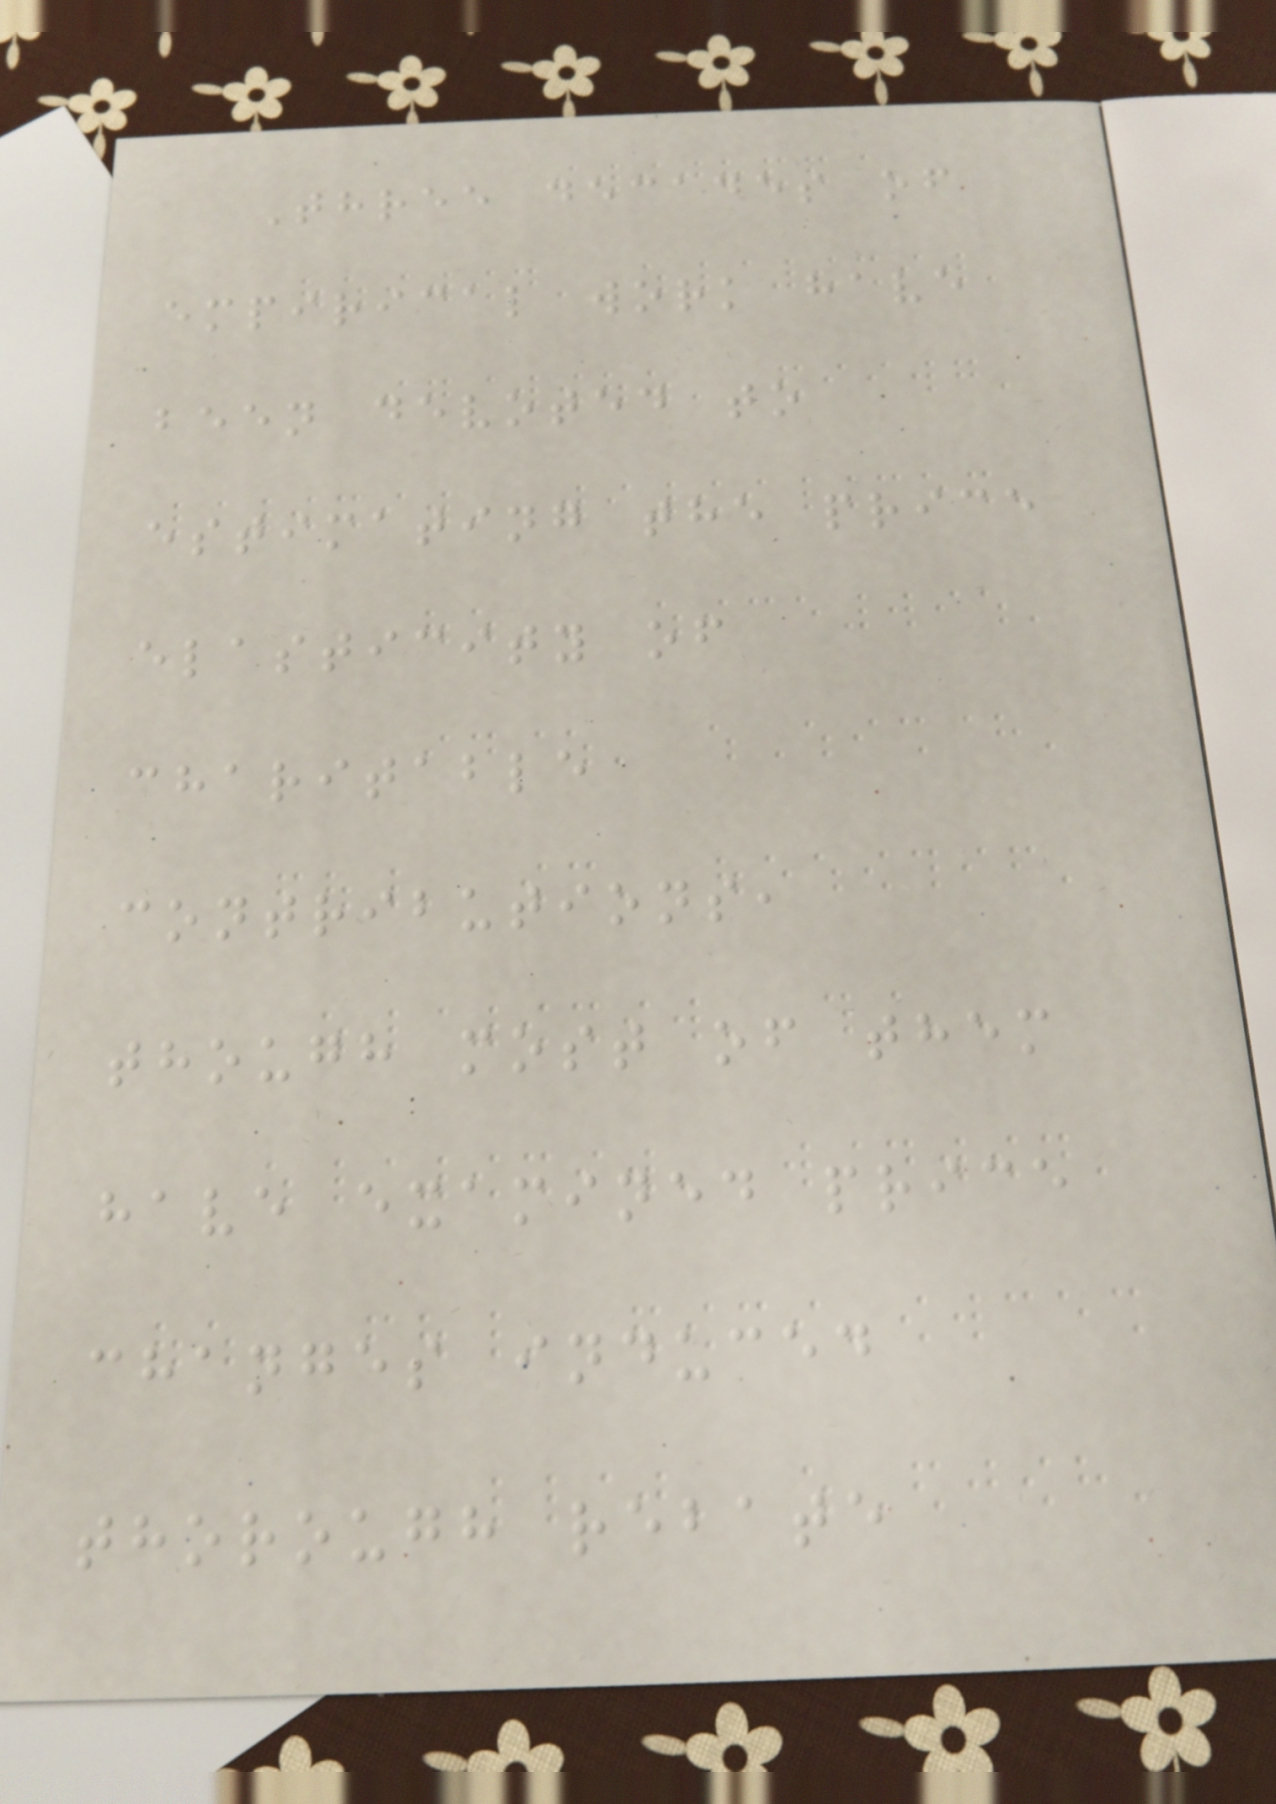Three decades of
empirical work have
been devoted to
estimating the price
elasticity of
charitable
contributions,
though most of them
have examined price
changes induced
thorough rebate
